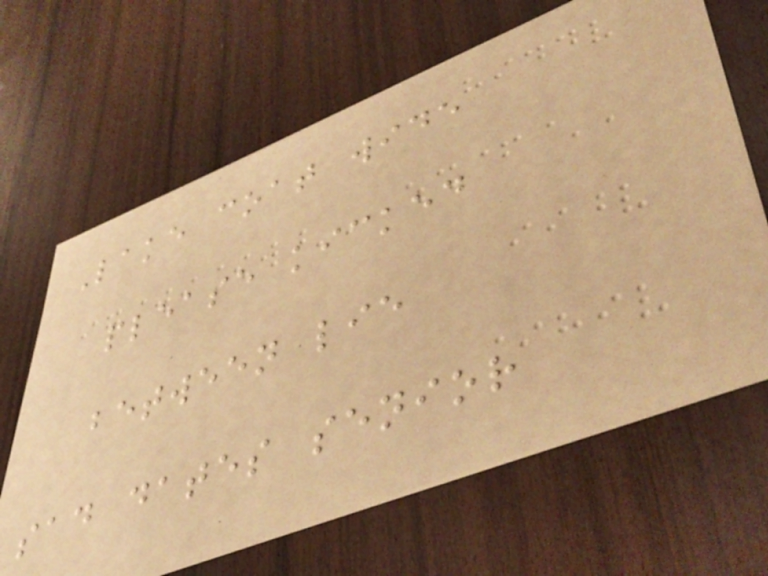Lake coat wide
please kicked
between lie
sad dates senior
